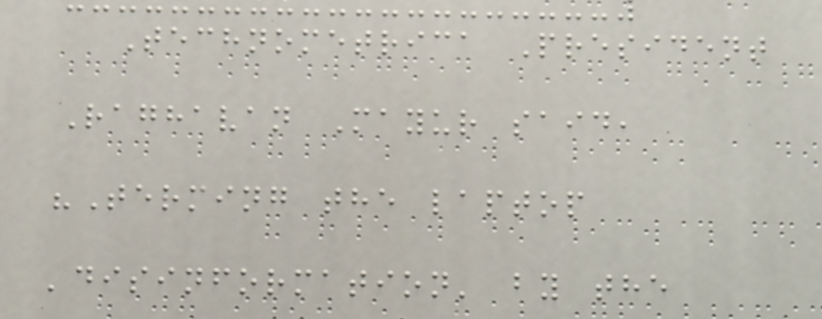Technometrica President
Raghavan Mayur said,
"Terming the laptop
'disinformation' by the
